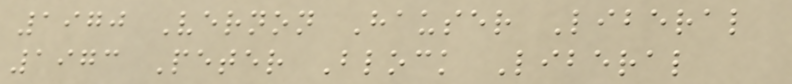1970 Vernon Hauser Liberal
1973 Peter Block Liberal
